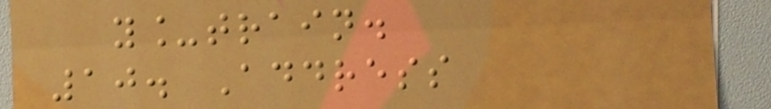y_train.
10. Address
